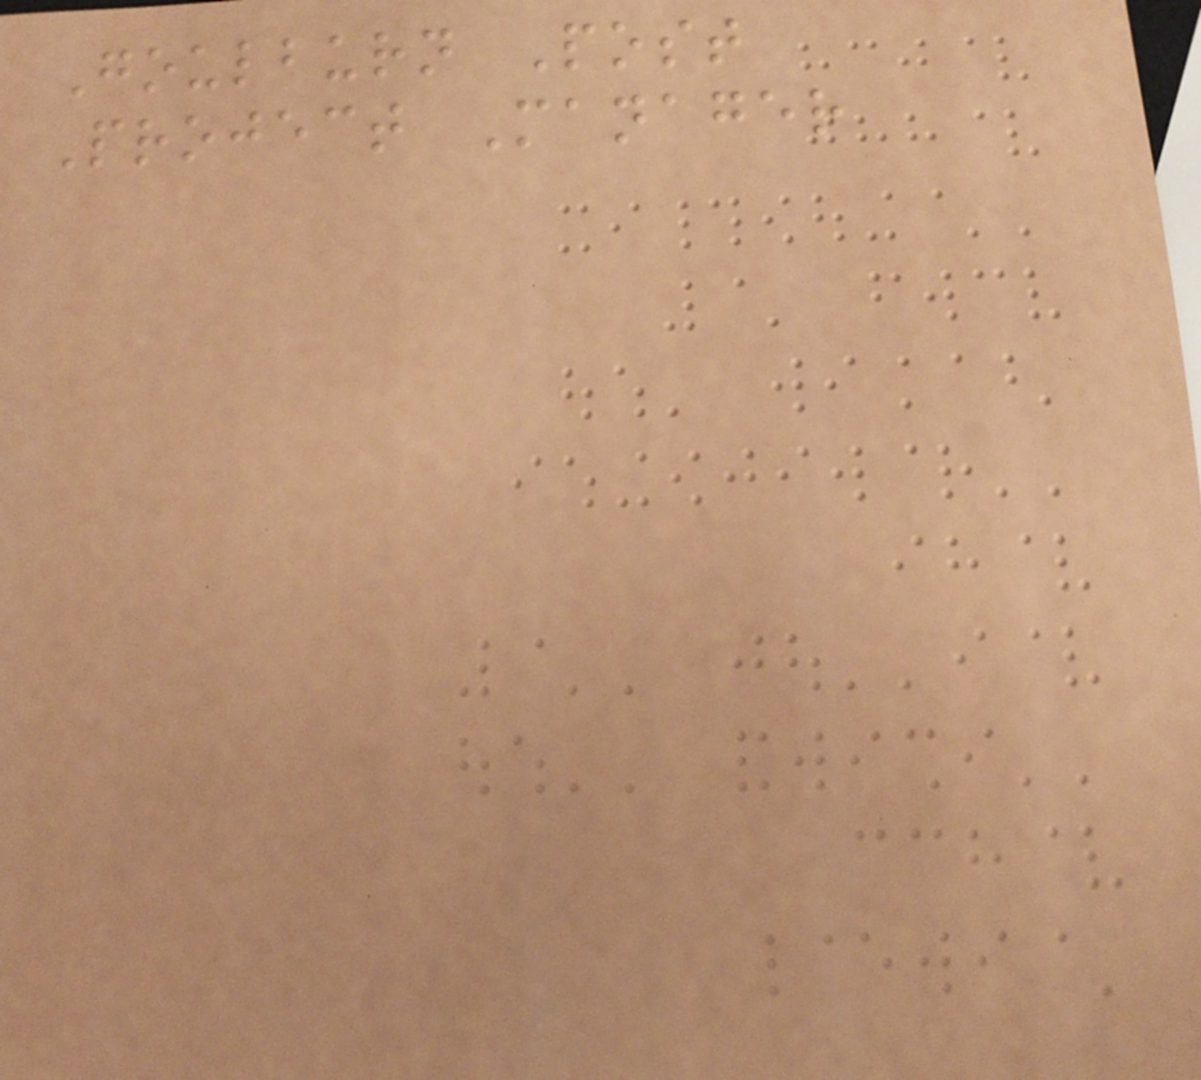Goulburn Post
Project Manager
